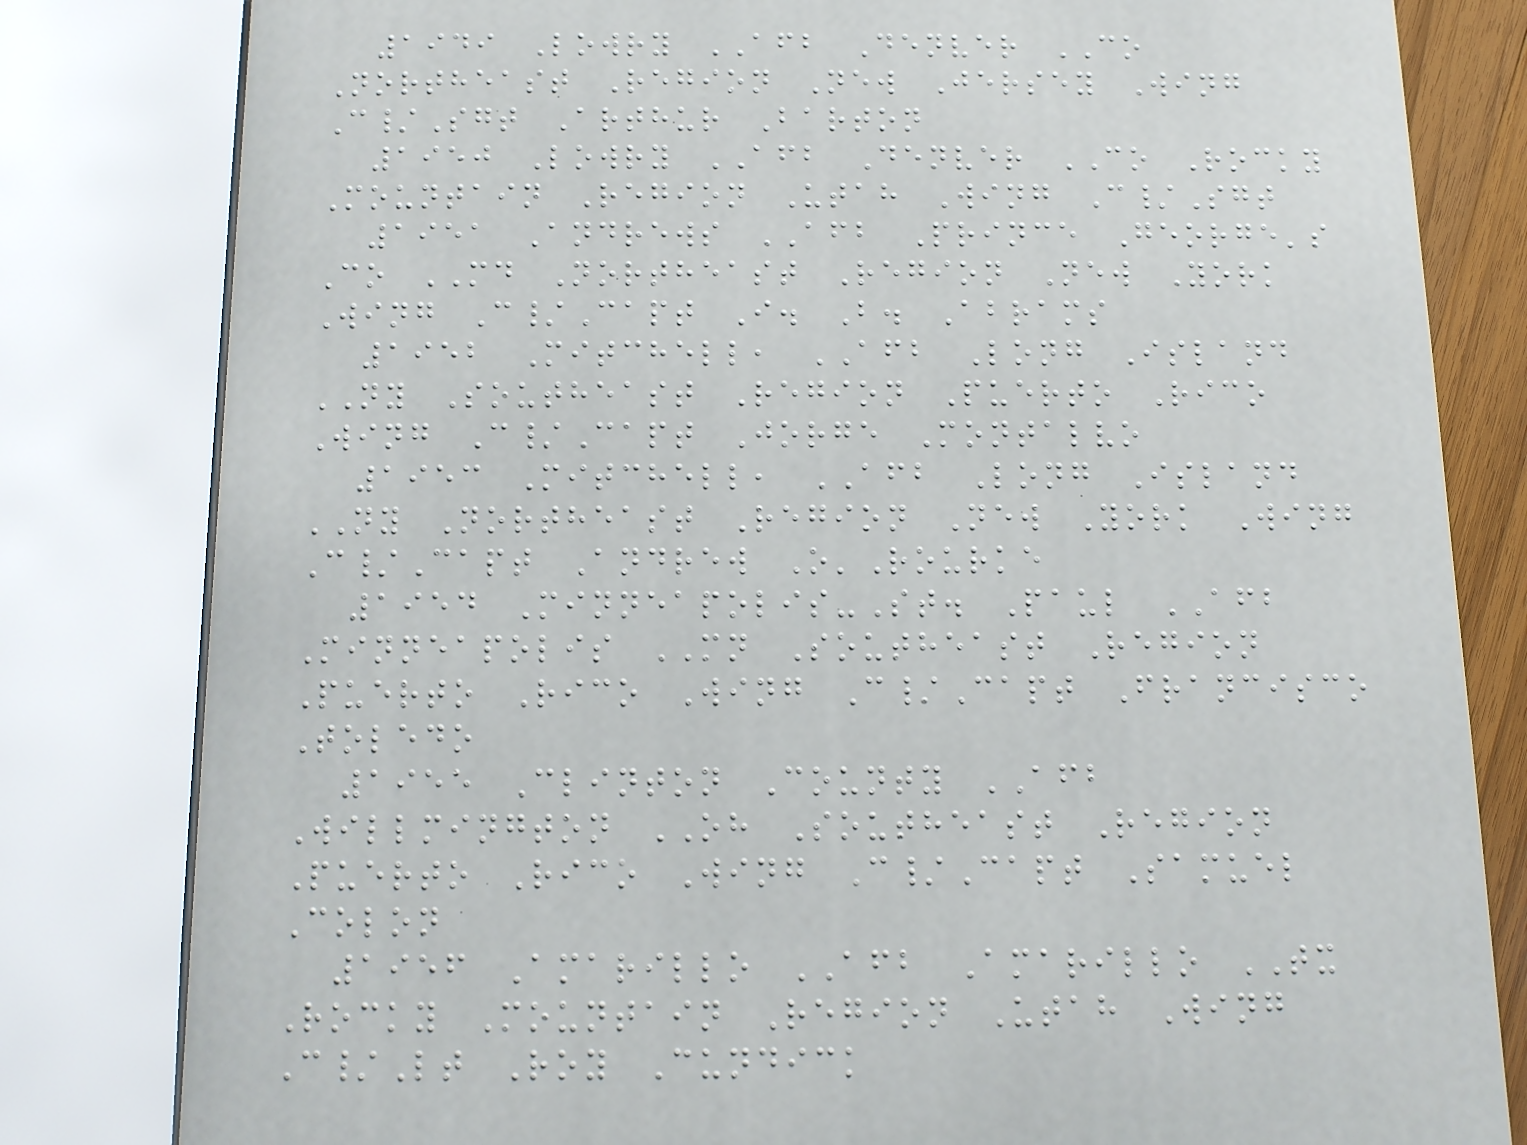1949 Lowry AFB Denver CO
Northeast Region New Jersey Wing
C/Sgt Arthur Barton
1950 Lowry AFB Denver CO Rocky
Mountain Region Utah Wing C/Sgt
1951 Andrews AFB Prince George's
Co MD Northeast Region New York
Wing C/Capt I. B. Abrams
1952 Mitchell, AFB Long Island
NY Southeast Region Puerto Rico
Wing C/Capt Jorge Montalvo
1953 Mitchell, AFB Long Island
NY Northeast Region New York Wing
C/Capt Andrew O'Rourke
1954 Minneapolis-St. Paul AFB
Minneapolis MN Southeast Region
Puerto Rico Wing C/Capt Francisco
Toledo
1955 Clinton County AFB
Willmington OH Southeast Region
Puerto Rico Wing C/Capt Samuel
Colon
1956 Amarillo AFB Amarillo TX
Rocky Mountain Region Utah Wing
C/Lt Roy Cundick
